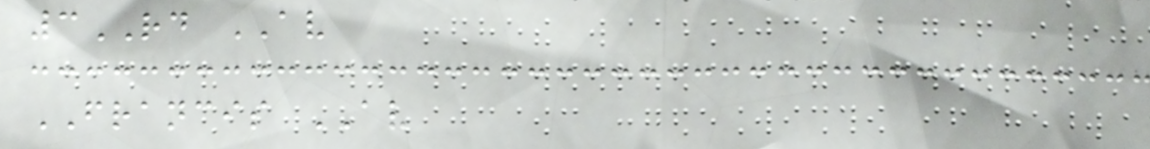3RD AV
FRANCIS AV
